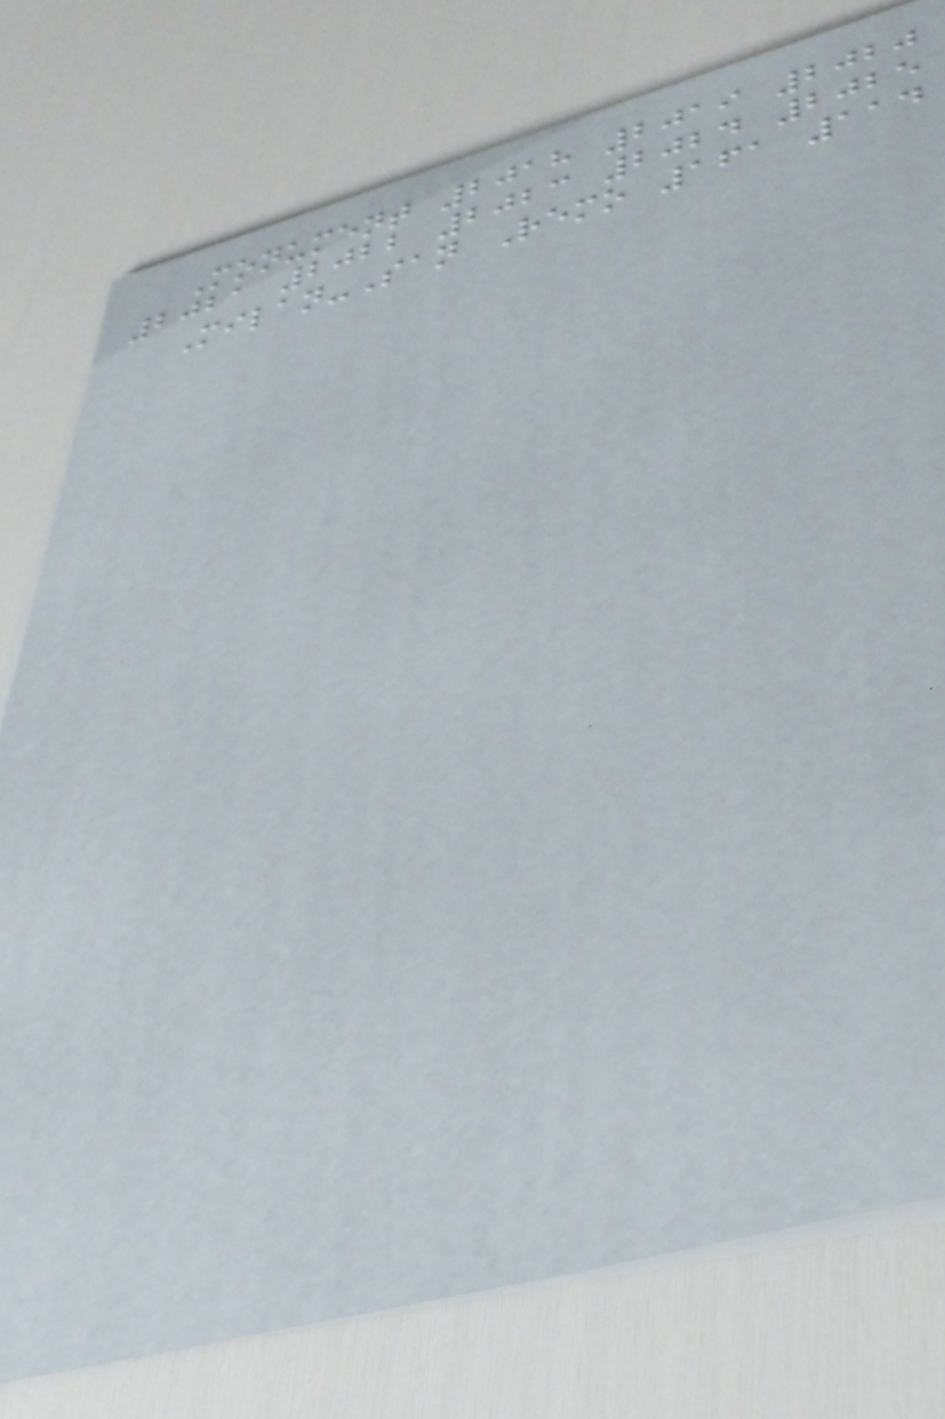Monument 2018 2019 2020
2021 2022 2023 2024 2025
Milan-San Remo 161 114
